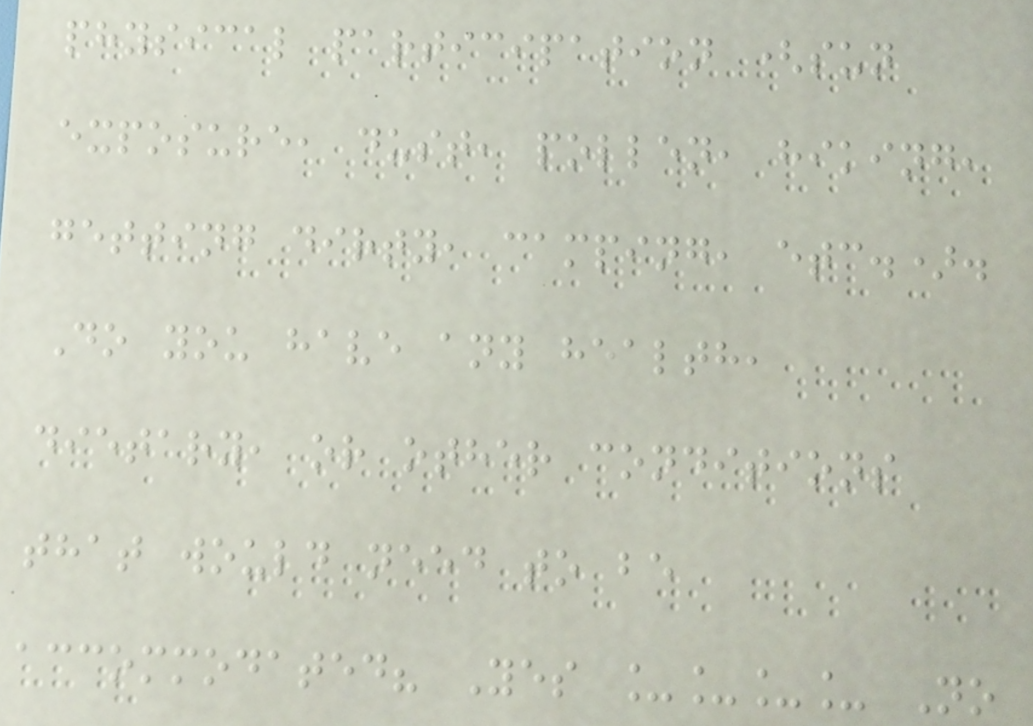physical participation (sun
exposure, dust, pollen, hiking,
getting dirty, camping, etc.).
Do you have any health,
dietary, or other conditions
that would need to be
accommodated? Yes ____ No
